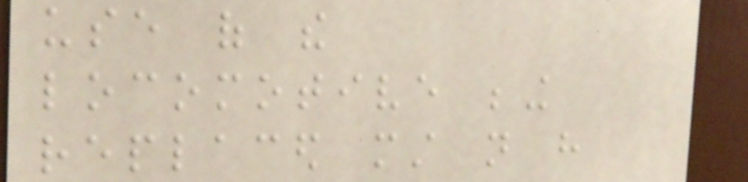use of the
locomotive being
replaced must not have
